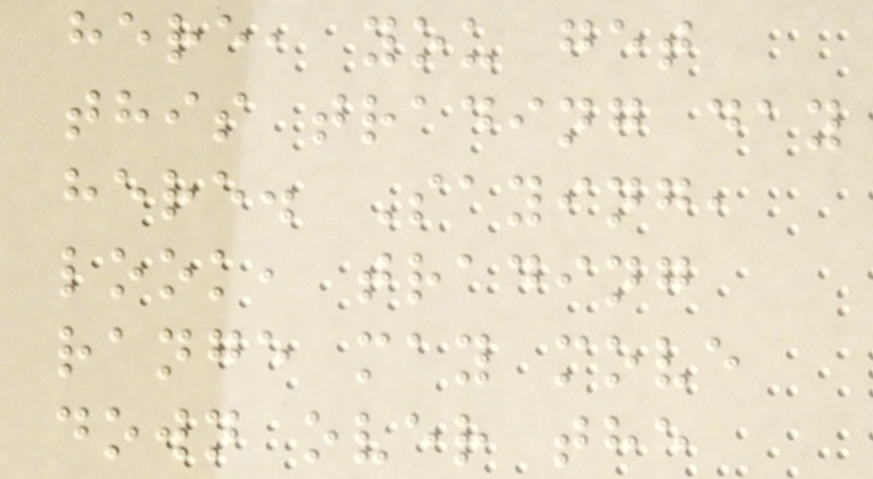here, you get
this trading day
here. Saying,
look, trading
range may move
down over the
